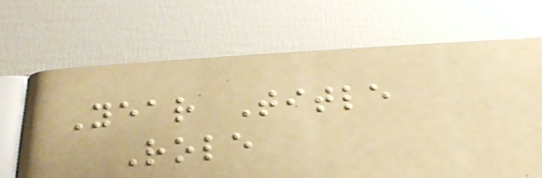Year Title
Role
